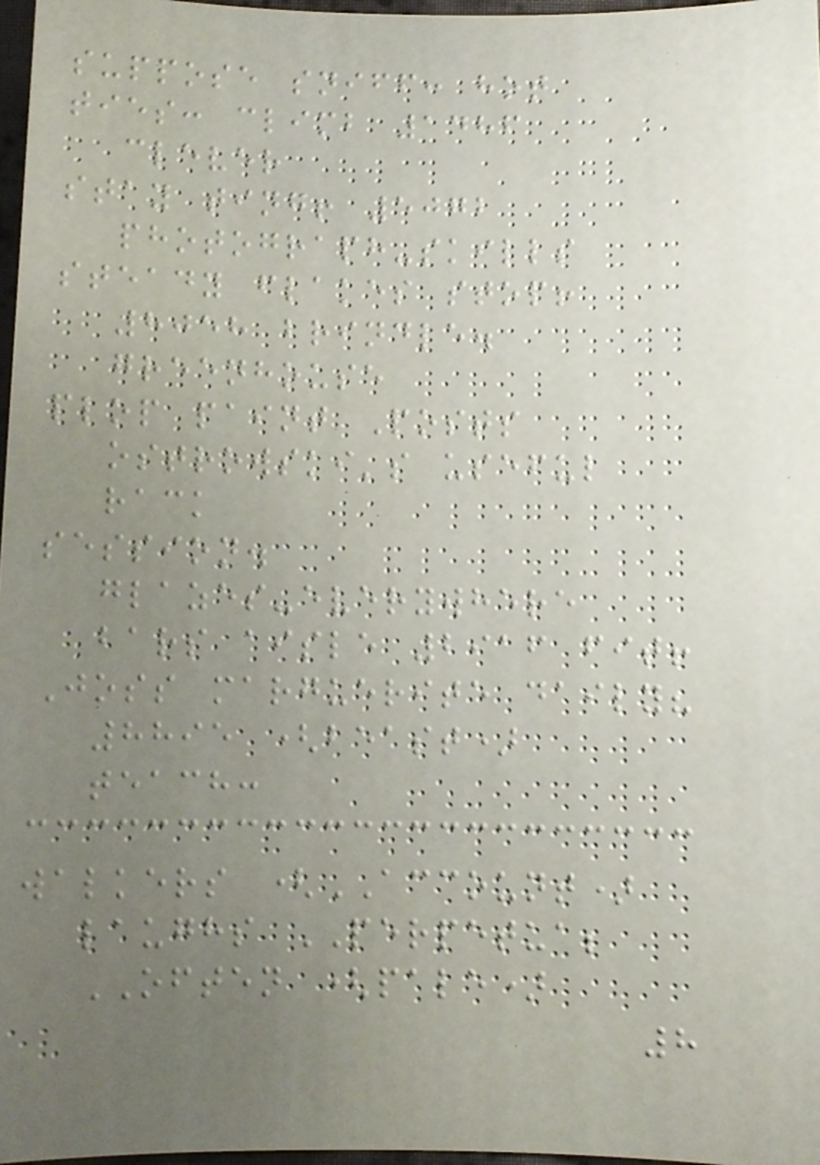suppose sniff: hot
ties: climb 1486
clever
stay ting! 5072
photograph-skills
steady flakes stop!
8058 brindle.
greenhouse
plop paint Posts
ostrowski's useful
rack
session.
glazes-everywhere
bars aisle 2916 fit!
Joss marguerite daily?
8895 (beast)
teach:
walkers (ACCOUNT)
laughs PERPETUA;
OFTEN (pale)
8
